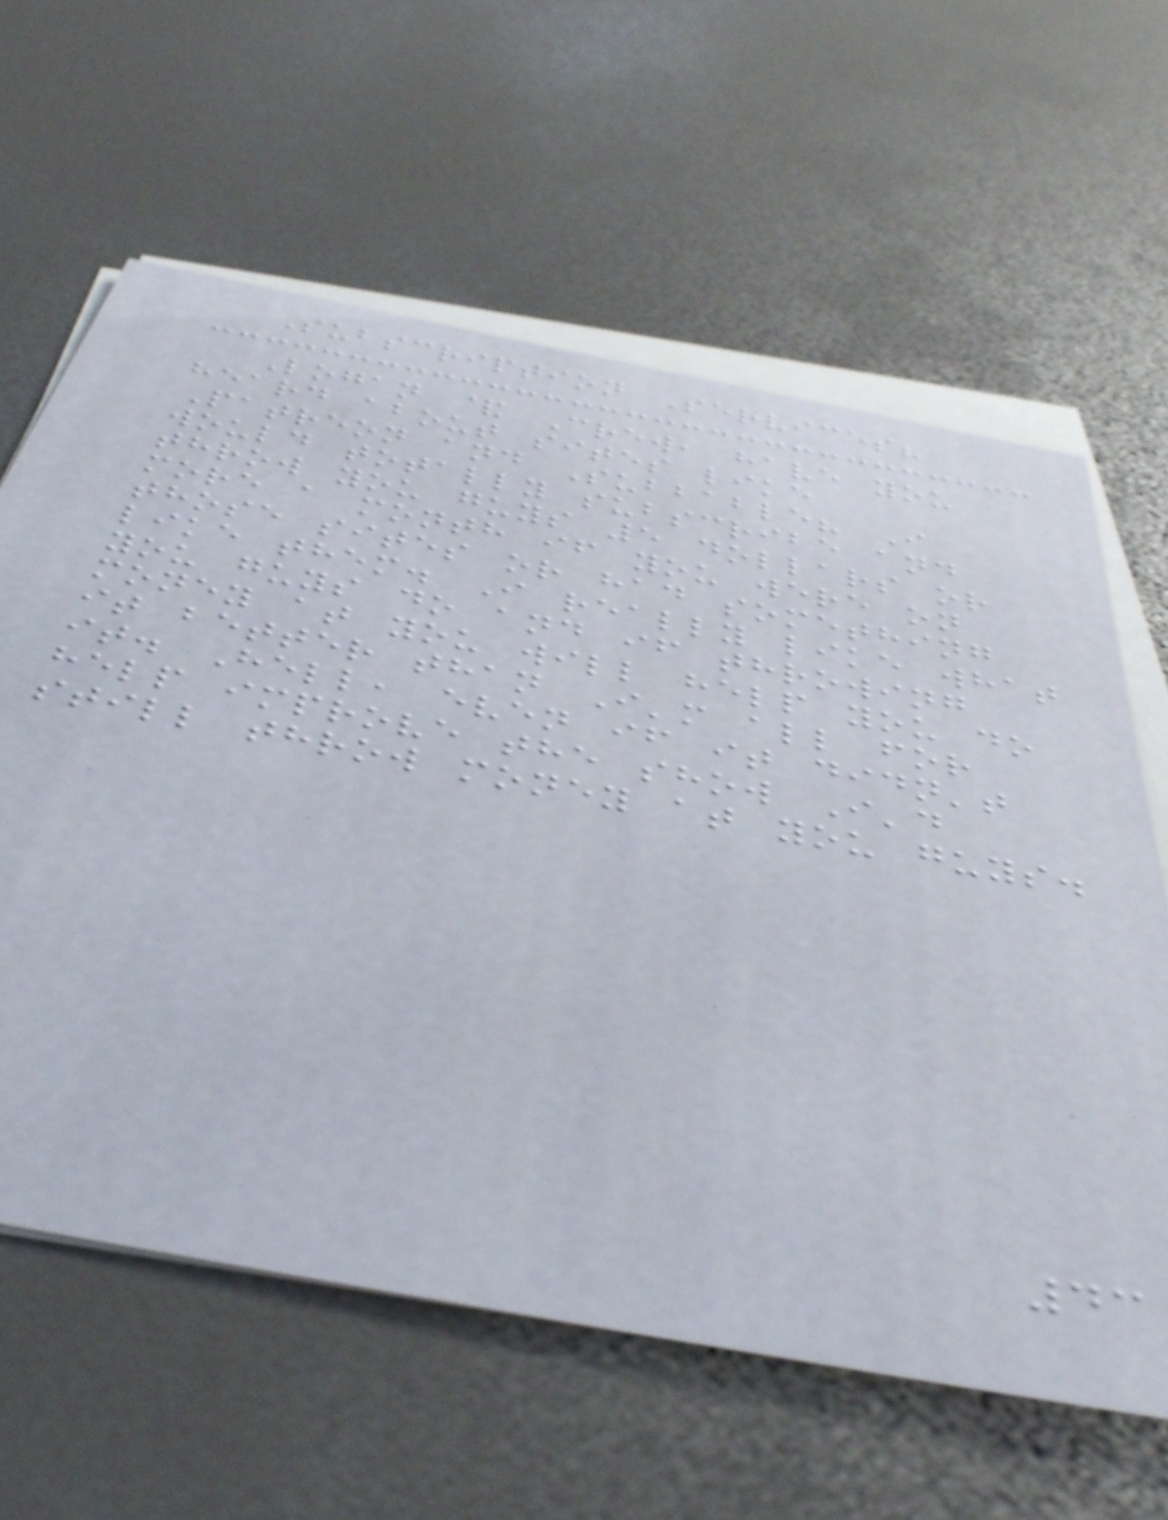Subscription Services?
Logan & Crew, have you
heard about sites like
Patreon and Subbable? I
would totally subscribe and
throw you guys 5 dollars or
more a month if you were on
those sites or had something
like them. I really like what
you guys do and if throwing
money at you will help you do
it better than I'm all for
it. Hell, even if it didn't
help improve the show I'd
still throw money at you guys.
43
